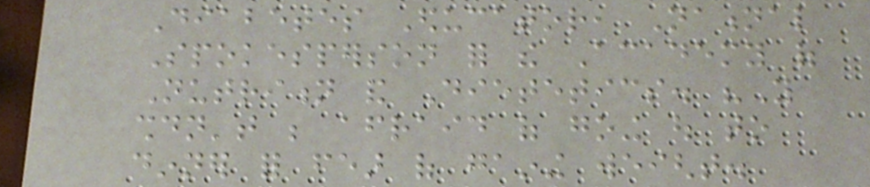Diabetes Educator, National
Spokesperson for the Academy of
Nutrition and Dietetics. "You
shouldn't be afraid of going out to
dinner for fear of gaining weight.
